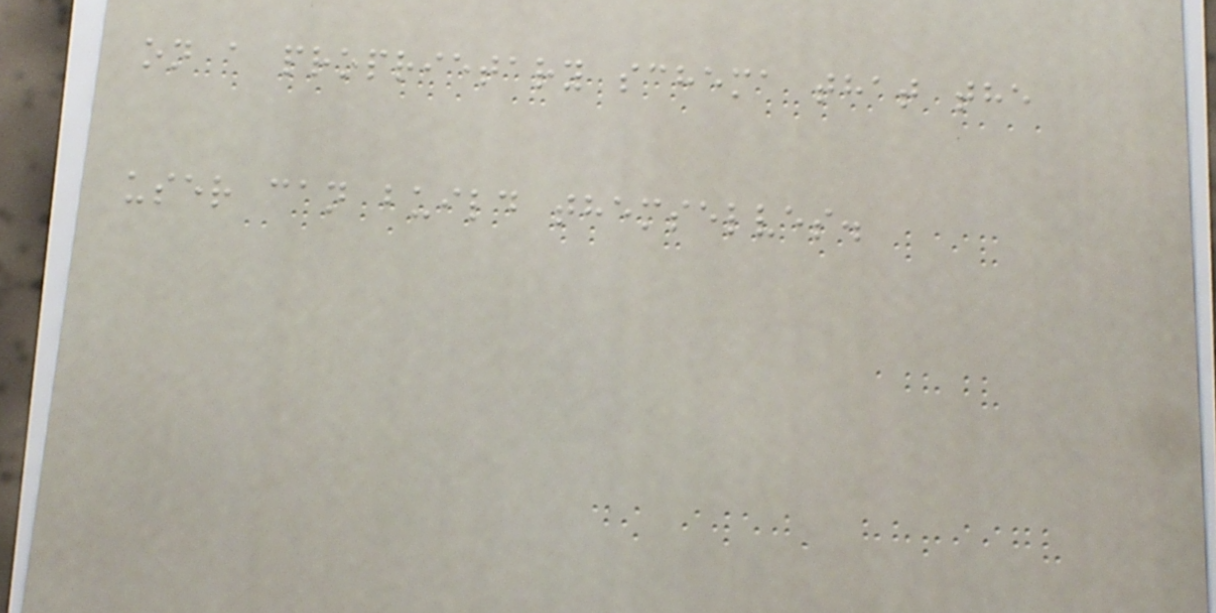on a proprietary schema that the
user can build themselves.
